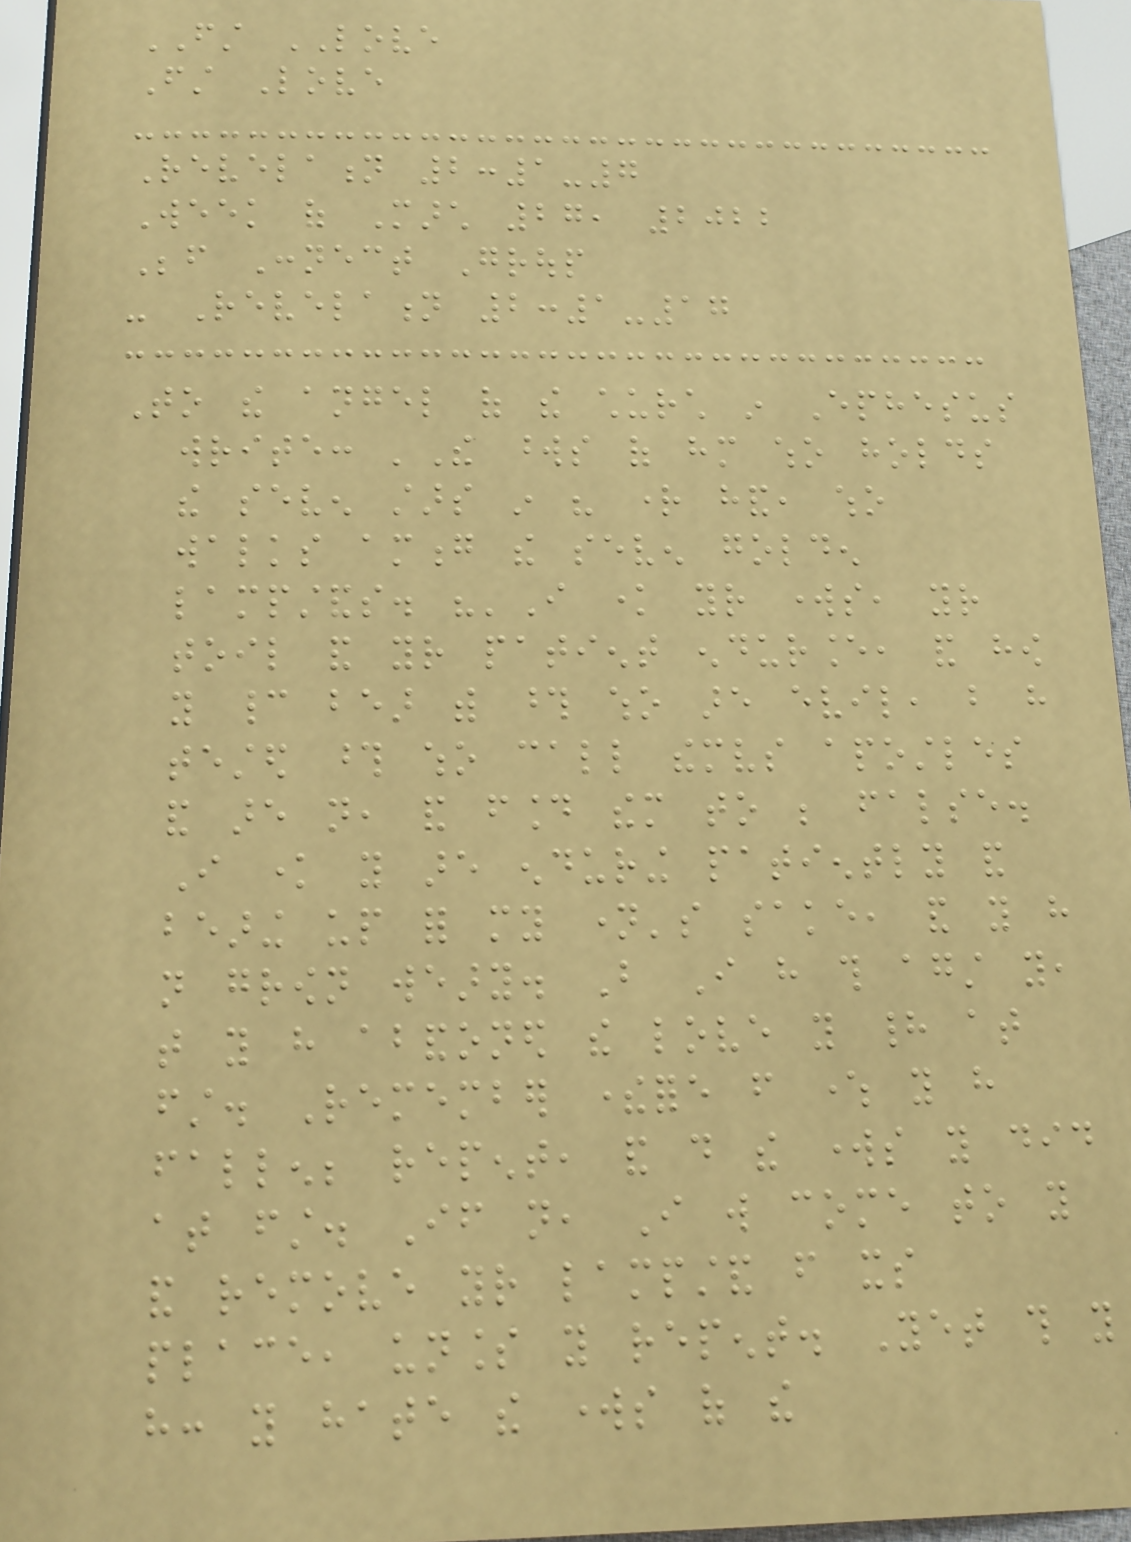FIRST LOVE
First Love
Revelation 2:1-7
Week of March 27, 2022
Before Connect Group
- Revelation 2:1-17
To the angel of the church in Ephesus
write: 'The words of him who holds
the seven stars in his right hand, who
walks among the seven golden
lampstands. "'I know your works, your
toil and your patient endurance, and how
you cannot bear with those who are evil, but have
tested those who call themselves apostles
and are not, and found them to be false.
I know you are enduring patiently and
bearing up for my name's sake, and you have
not grown weary. But I have this against you,
that you have abandoned the love you had at
first. Remember therefore from where you have
fallen; repent, and do the works you did
at first. If not, I will come to you
and remove your lampstand from its
place, unless you repent. Yet this you
have: you hate the works of the
